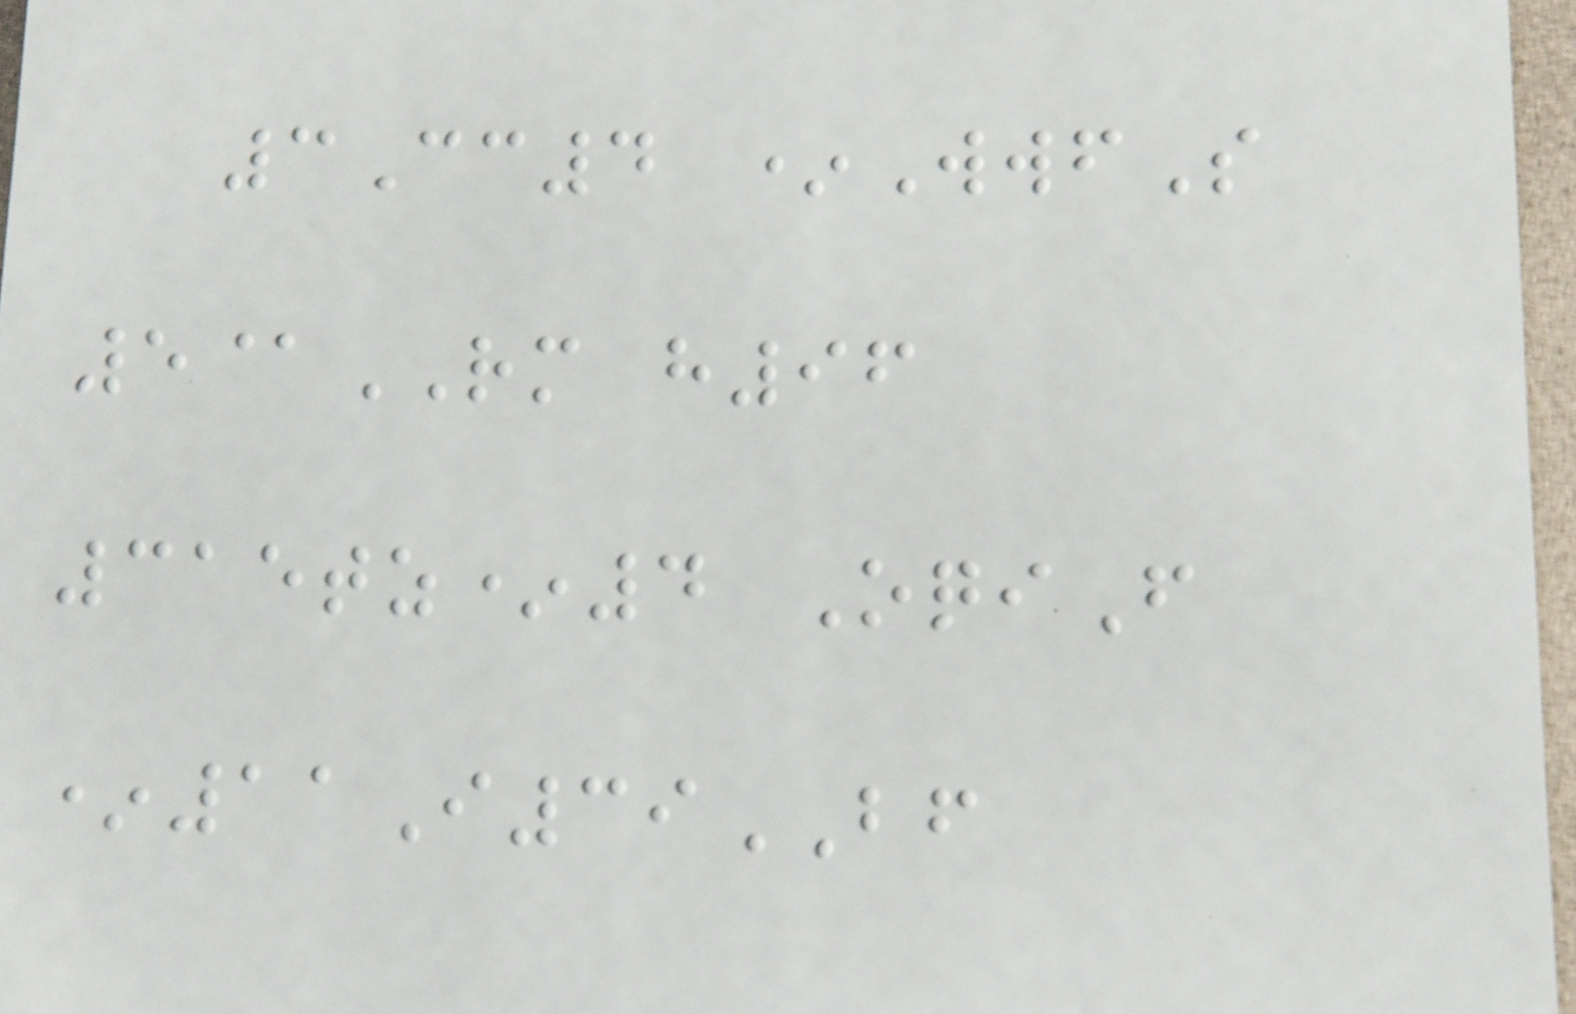3Cc4 *WwfS
5@RM h96
315tz*4 OqiF
*11I39BF
